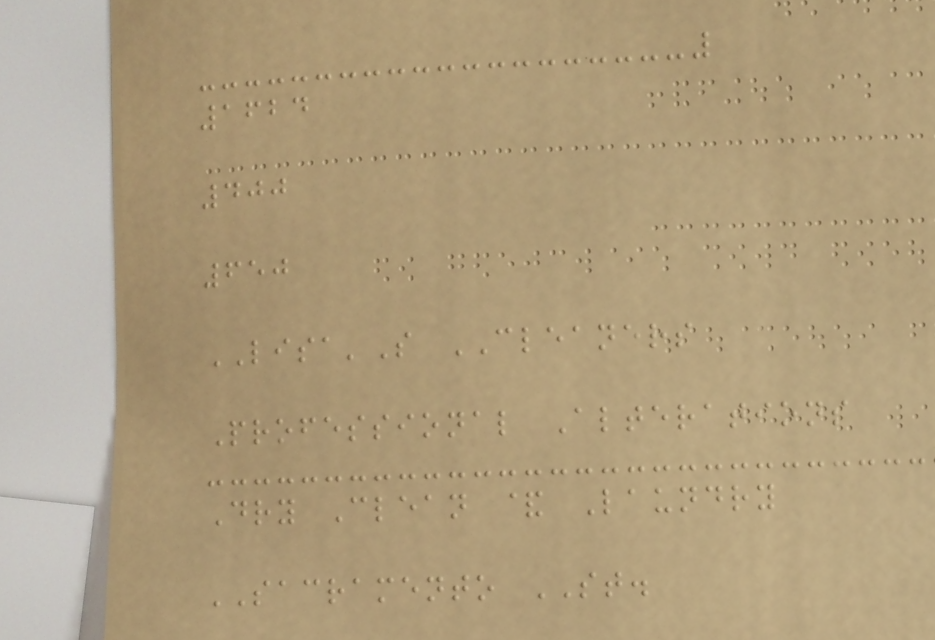1624
400
650
LISA'S CLEANERS
Professional Alterations
Dry Clean & Laundry
SACRAMENTO ST.
